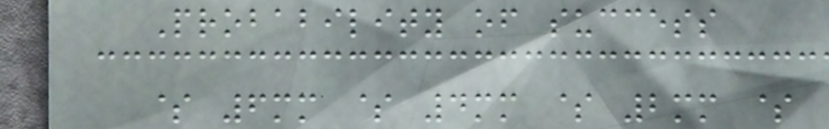Probability of success
$ 6mm $ 4mm $ 2mm $
